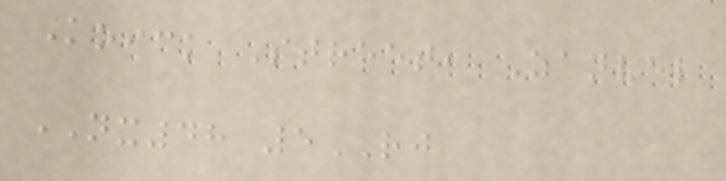Koick Street, Zanvel
NX48 5RJ
